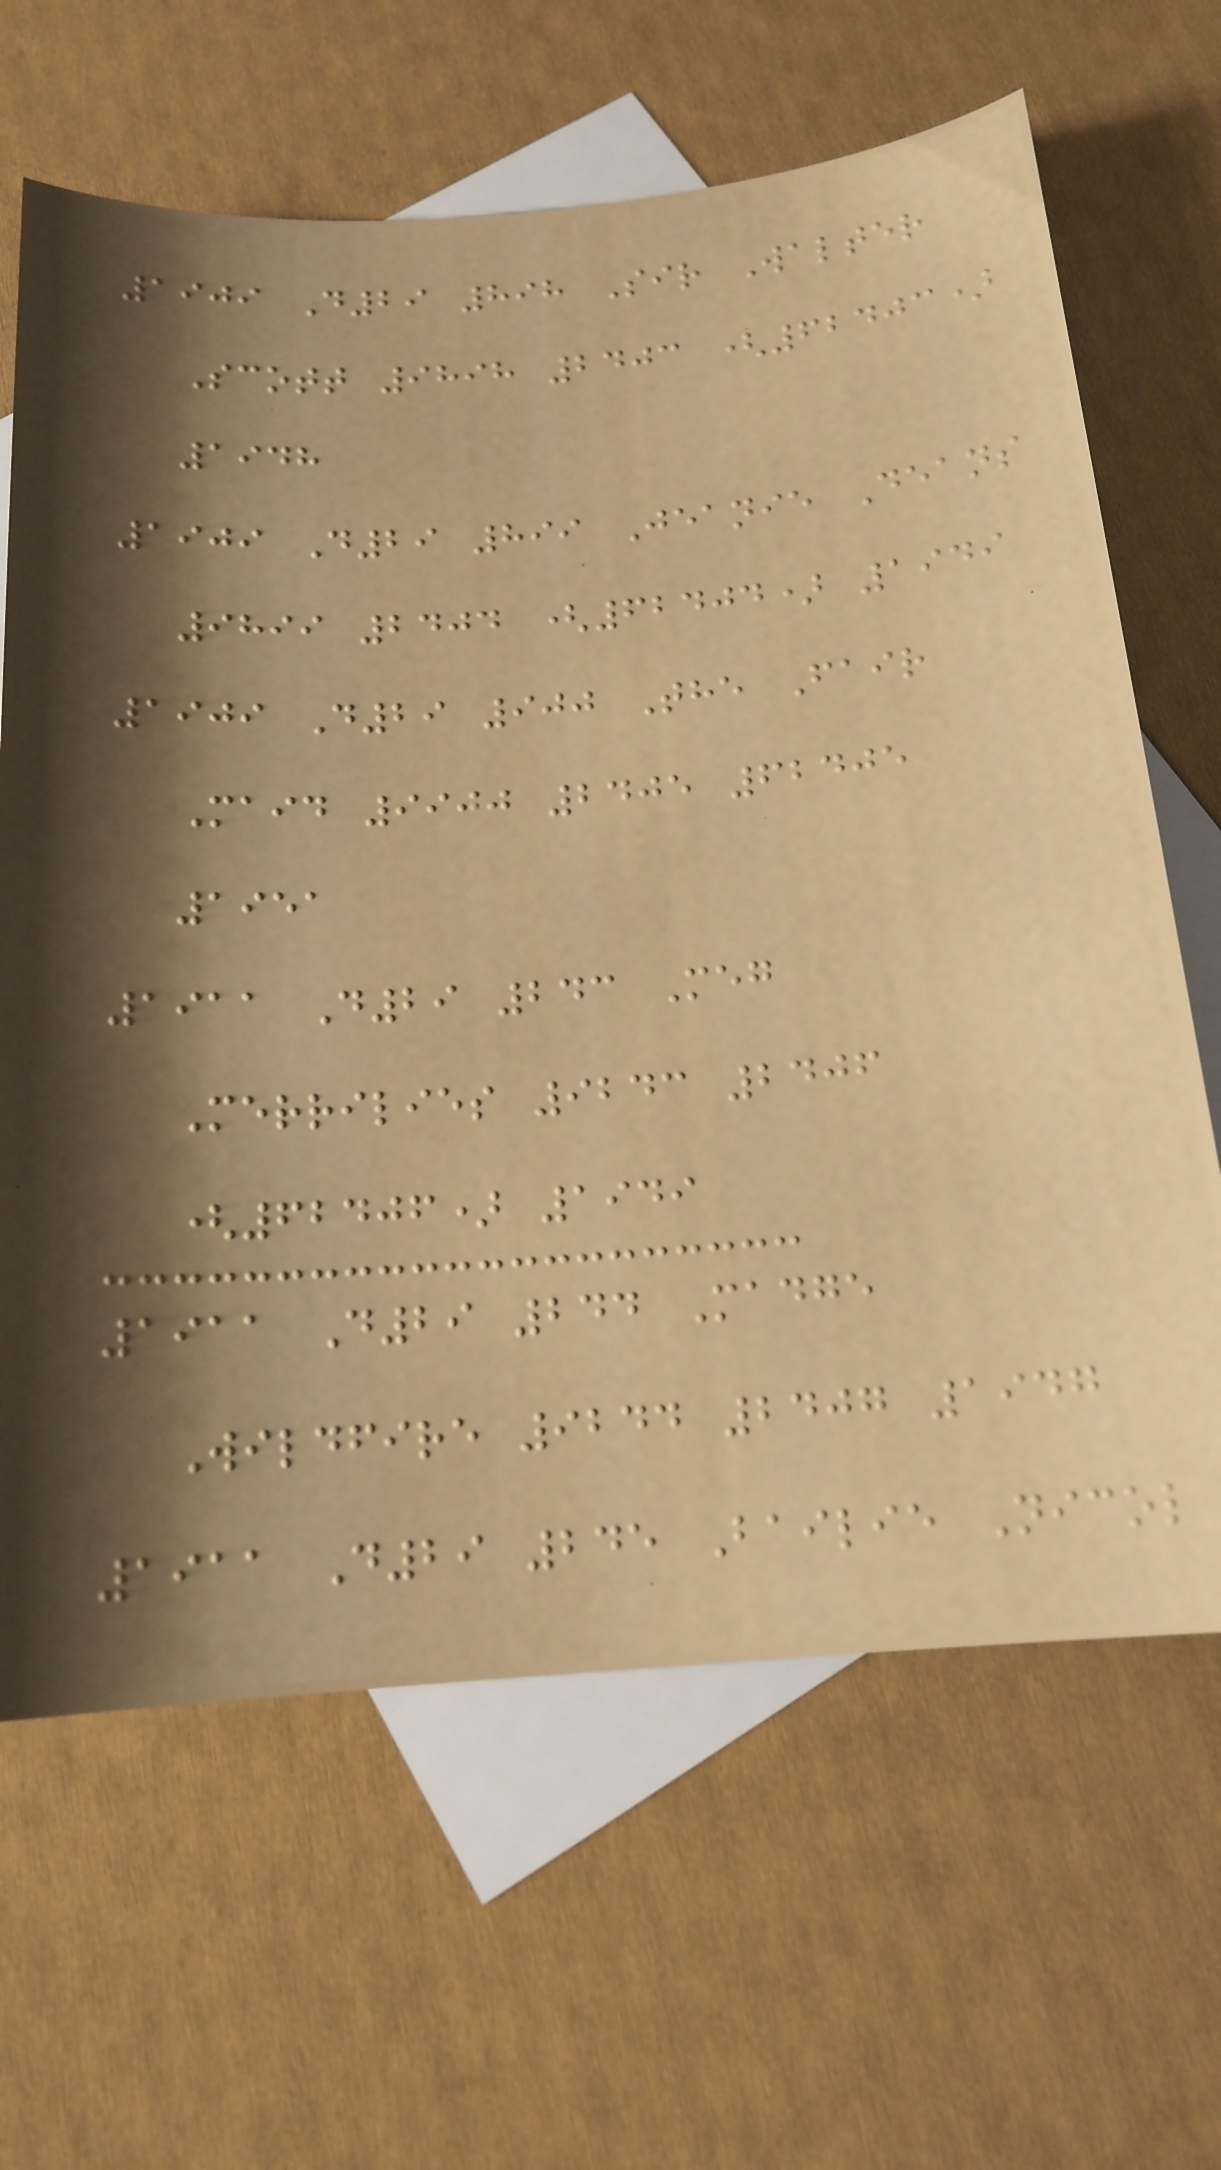1909 D29 898 Sir Walter
Scott 9898 2403 (62403)
1948
1909 D29 899 Jeanie Deans
9899 2404 (62404) 1949
1909 D29 900 The Fair
Maid 9900 2405 62405
1951
1911 D29 243 Meg
Merrilies 9243 2406
(62406) 1949
1911 D29 244 Madge
Wildfire 9244 2407 1947
1911 D29 245 Bailie Nicol
